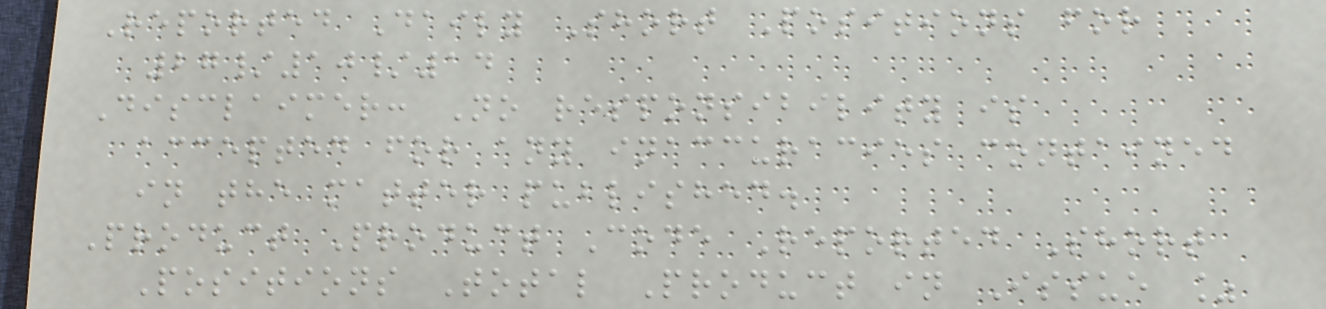Reported Daily Short Positions for
27/10/14
Disclaimer: No responsibility is
accepted for any inaccuracies contained
in the matter published.
Product Product Code Reported Short
Positions Total Product in Issue %
